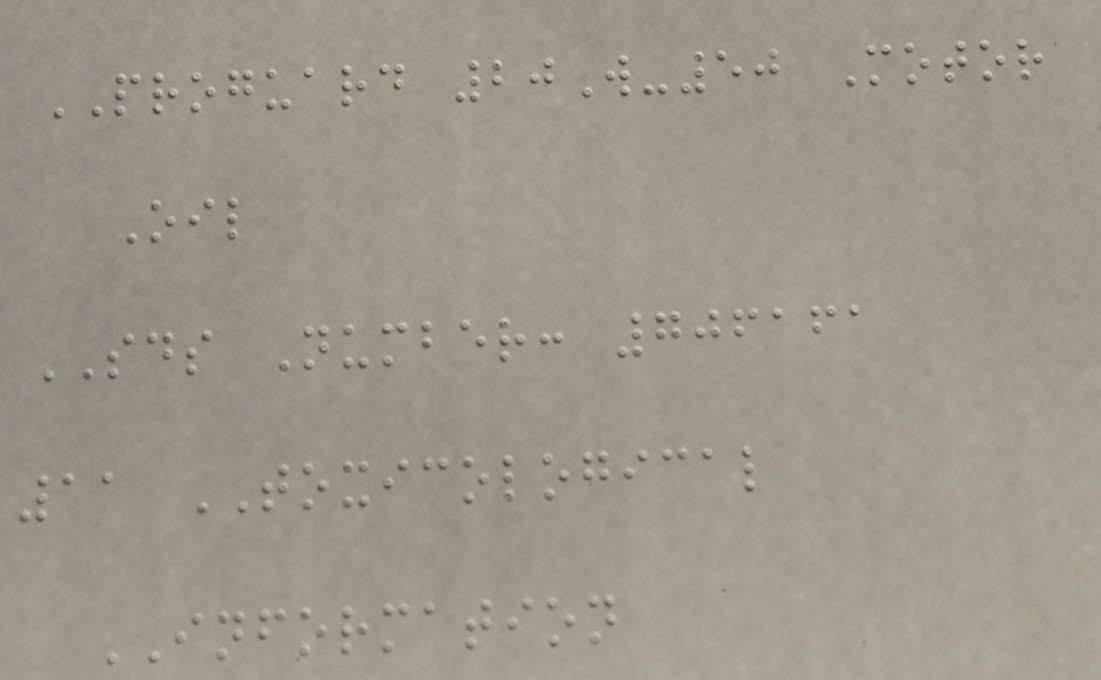PROGUARD 20W-50 Motor
Oil
SDS Number: 706161
11 TOXICOLOGICAL
INFORMATION
